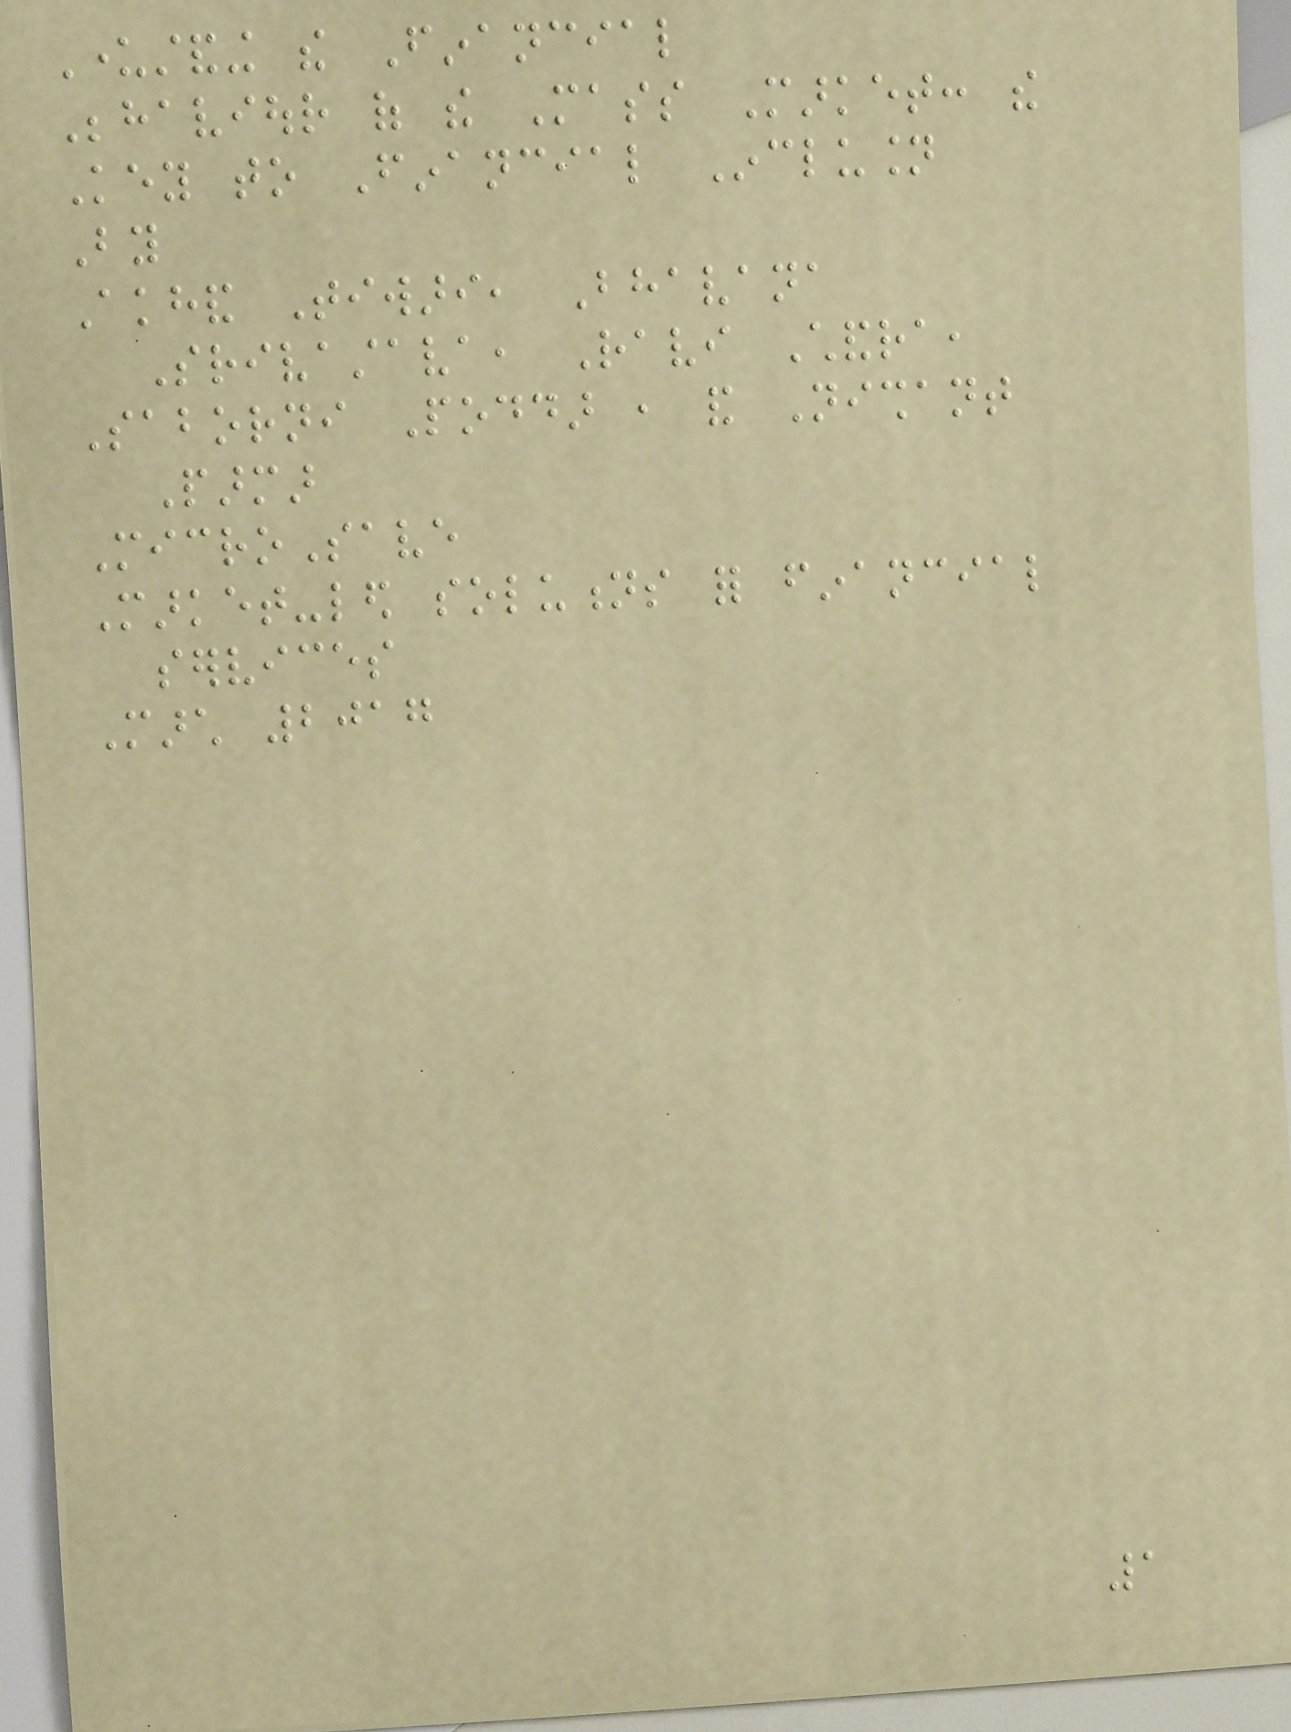Understanding the Financial
Behaviour of the Mass Market: the
Key to Financial Inclusion
By
Akhand Tiwari, Bhavana
Srivastava, Ravi Chandra,
Saborni Poddar , and Nishant
Parmar
MicroSave
Market-led solutions for financial
services
March 2017
1
